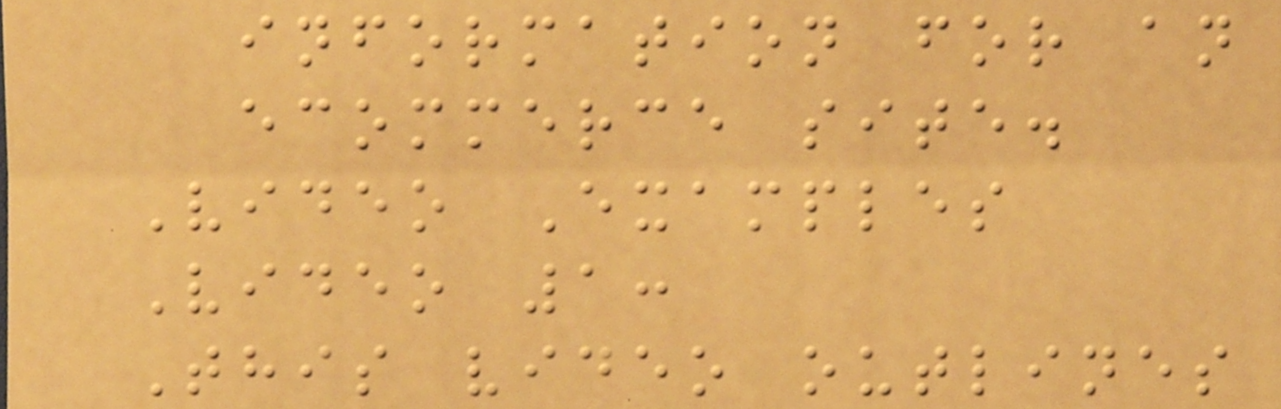information for an
ecommerce site.
Video Examples
Video 1:
This video outlines
